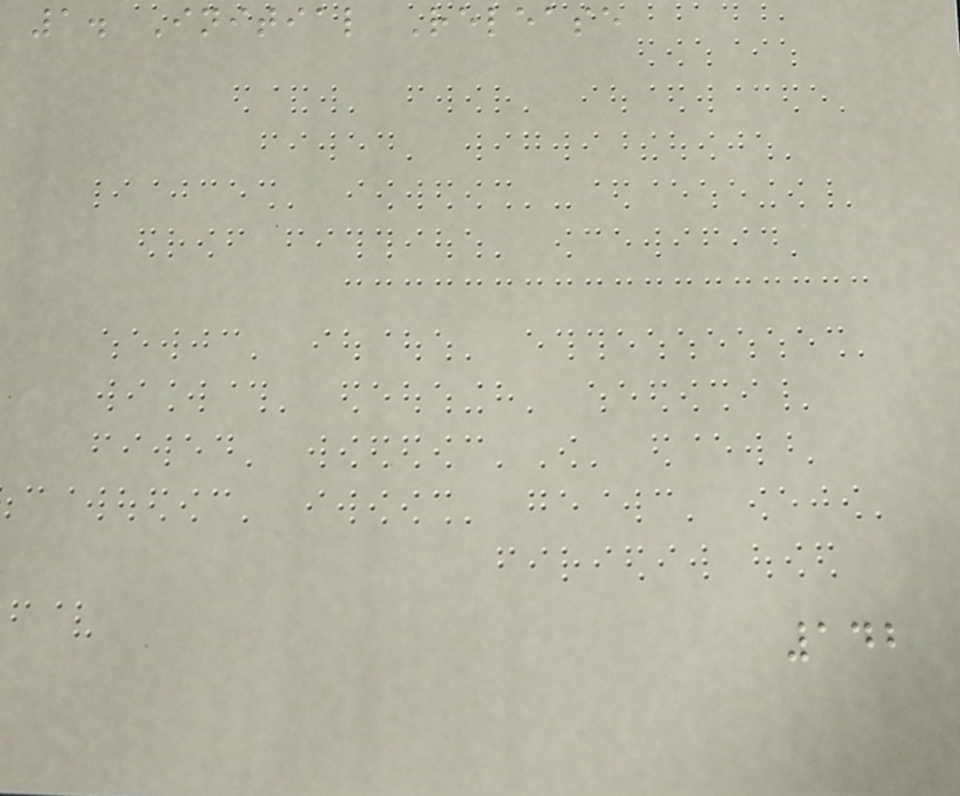1. Initial Release
142
